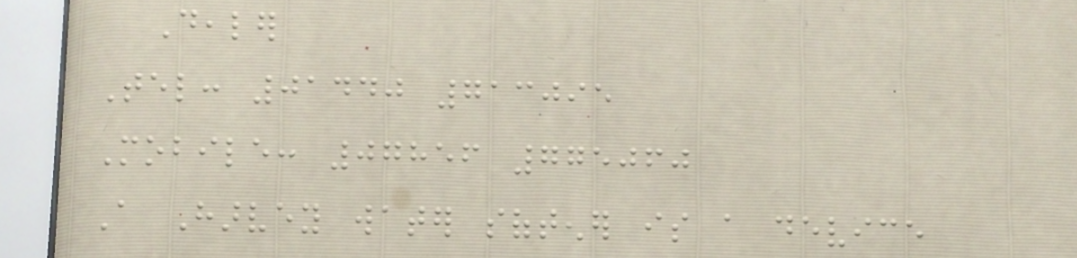Dealer
Tel: 01440 713095
Mobile: 07856 775060
A Harvey water softener is a device
